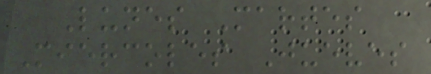Lunes Martes
Miercoles Jueves
